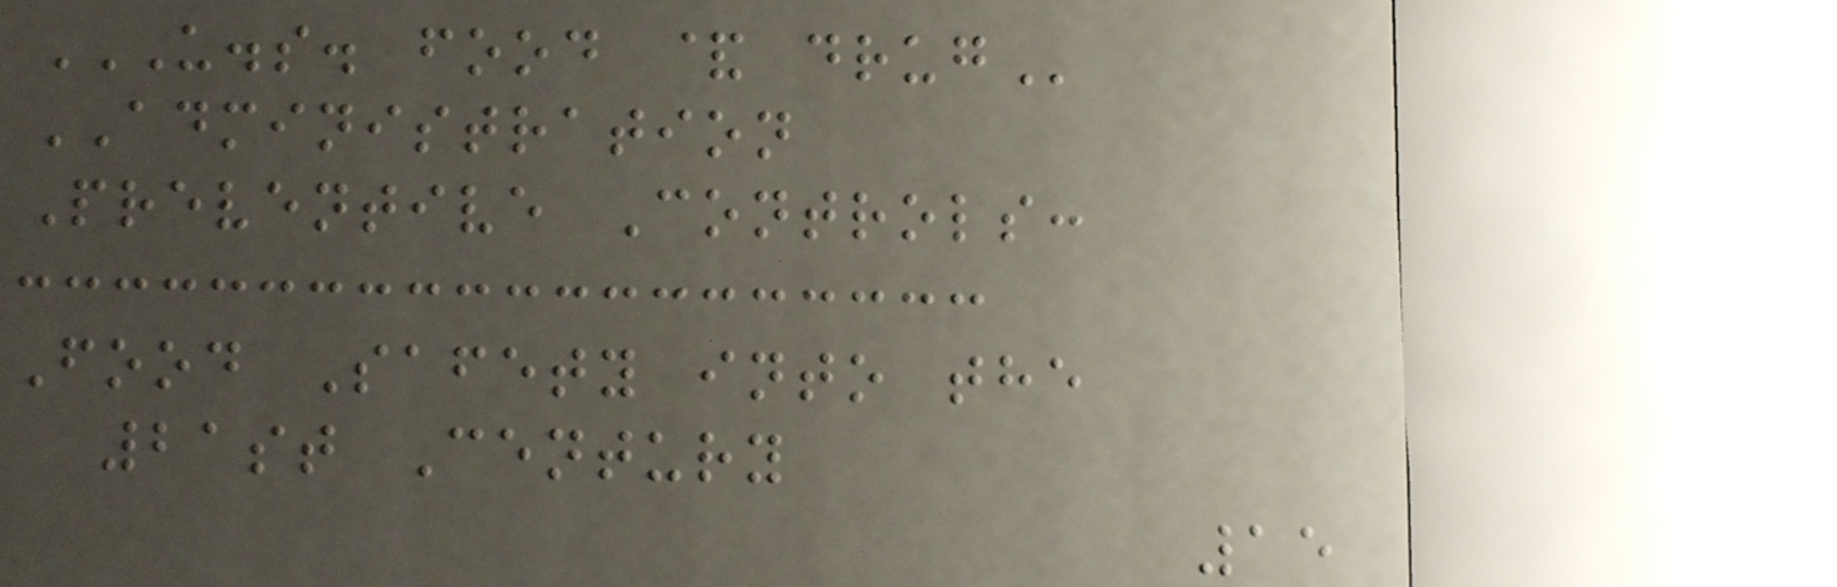U.S. FOOD & DRUG
ADMINISTRATION
Preventive Controls:
Food Safety into the
21st Century
15
